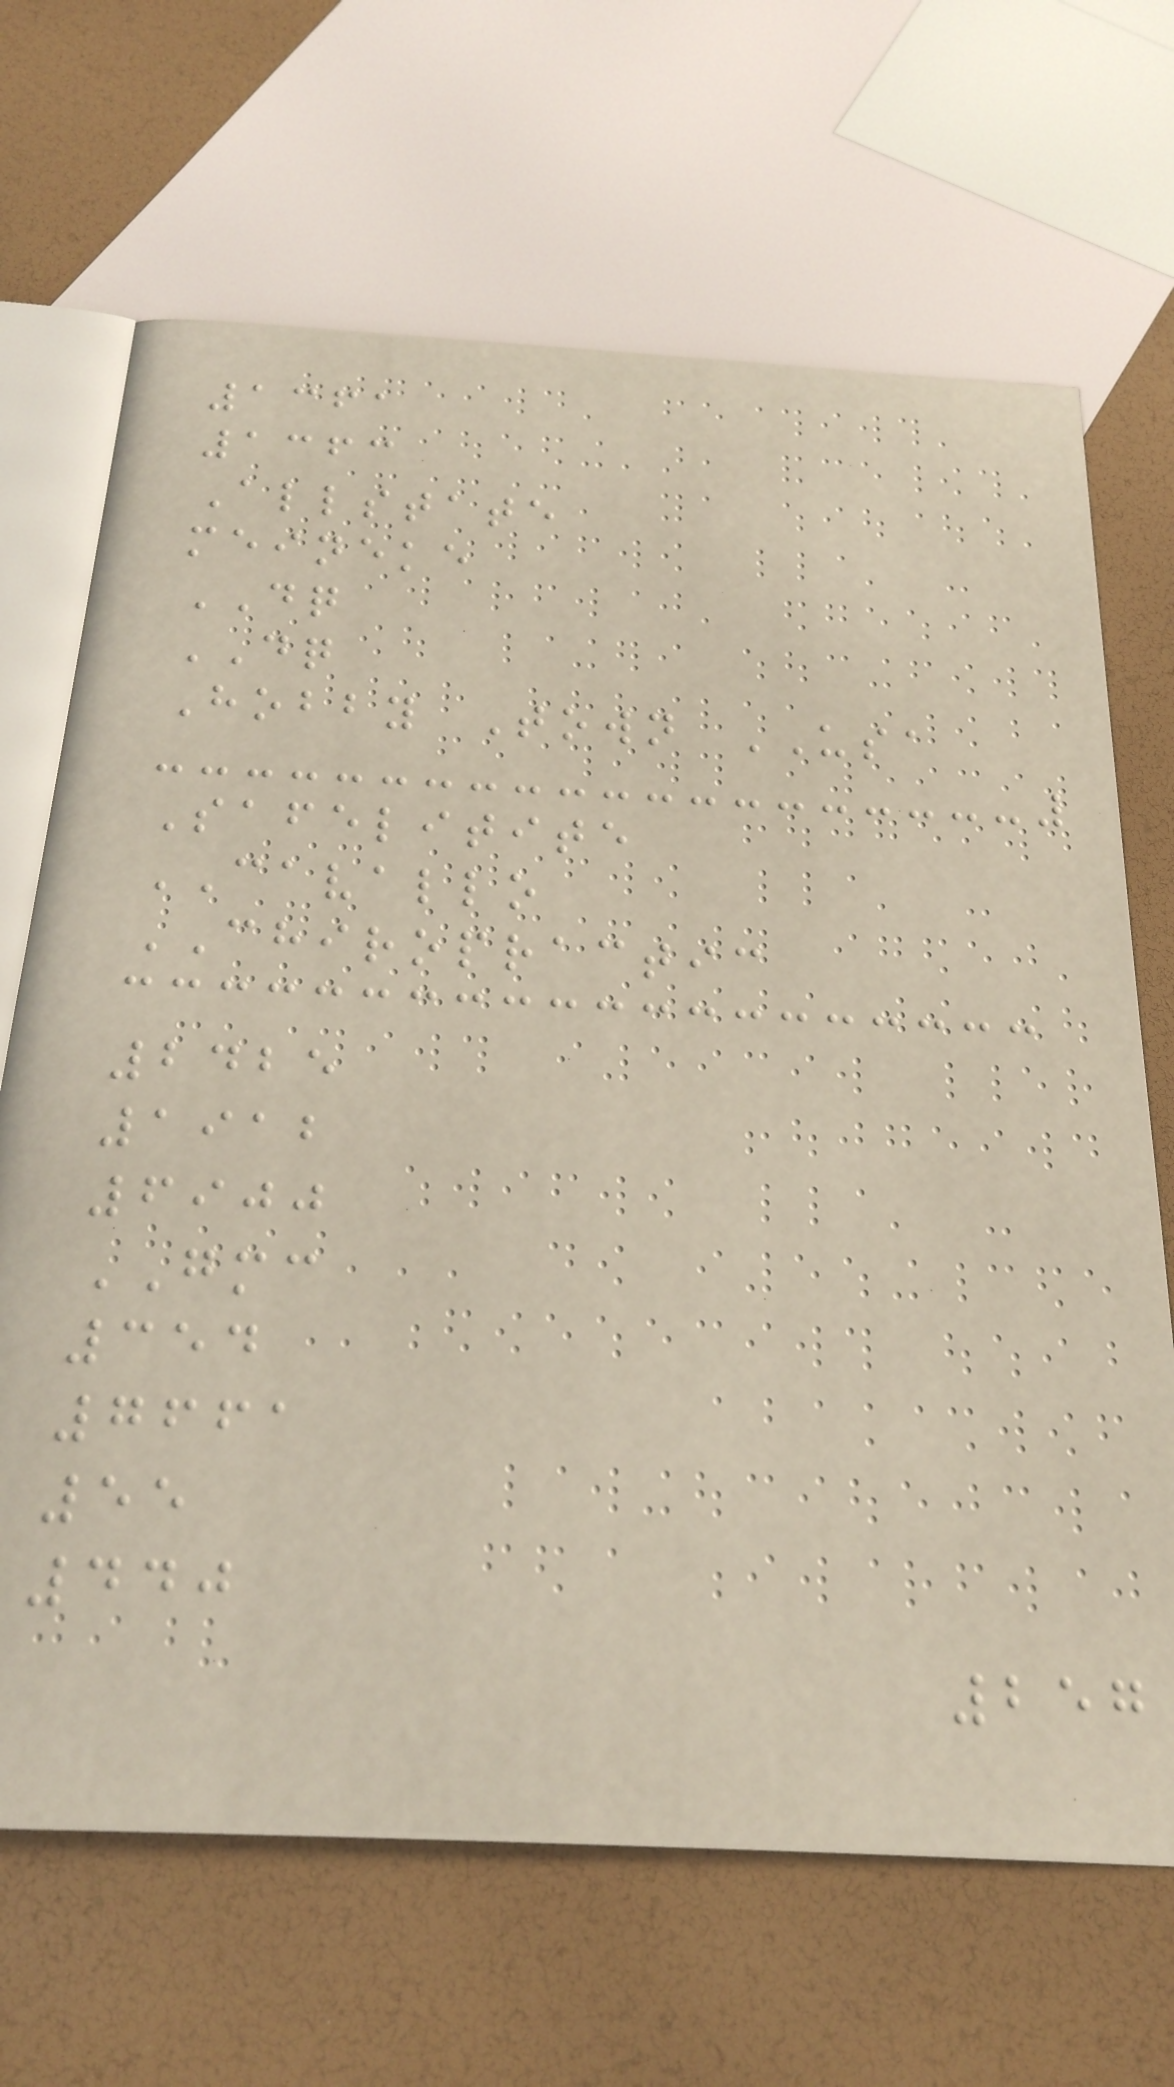1361
1363
Allstate
meineke
DQ
DQ
Hobby Town USA
Safelitite
CAVALLO
CHIROPRACTIC
2425
1912
6900
GMC
354
7661
55
440
257
